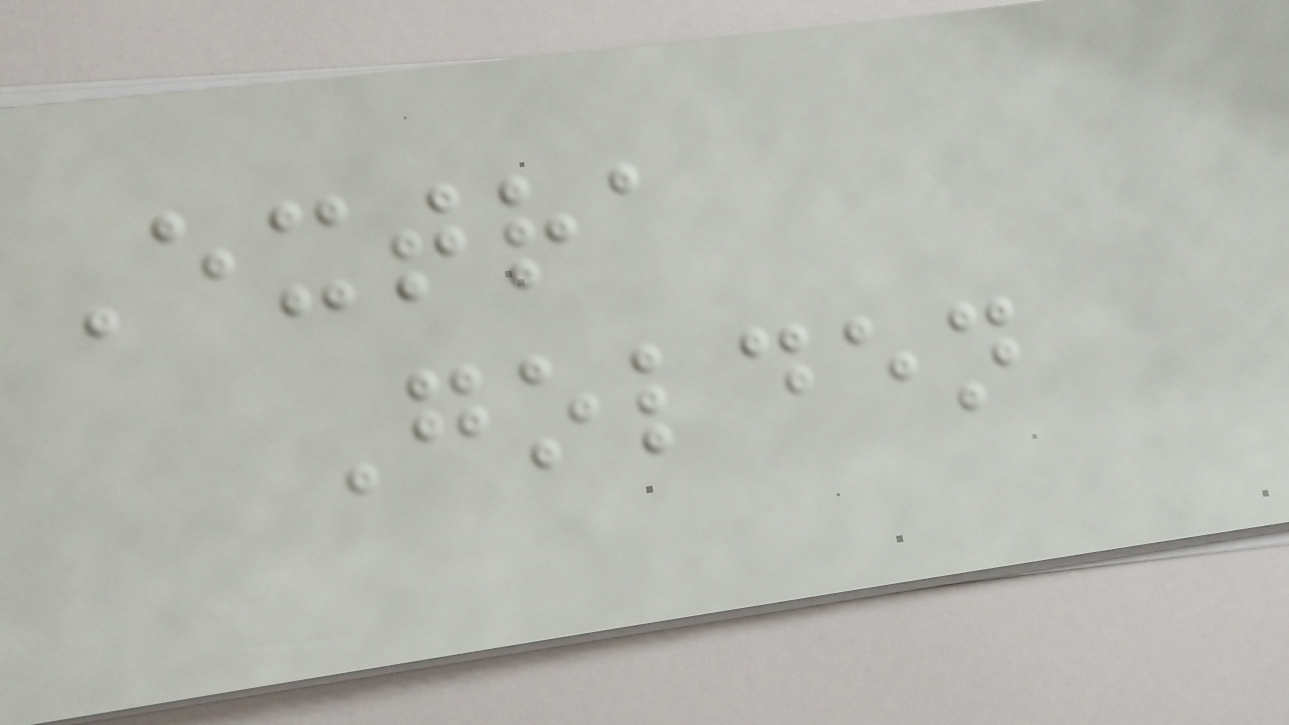Extra
Golden
